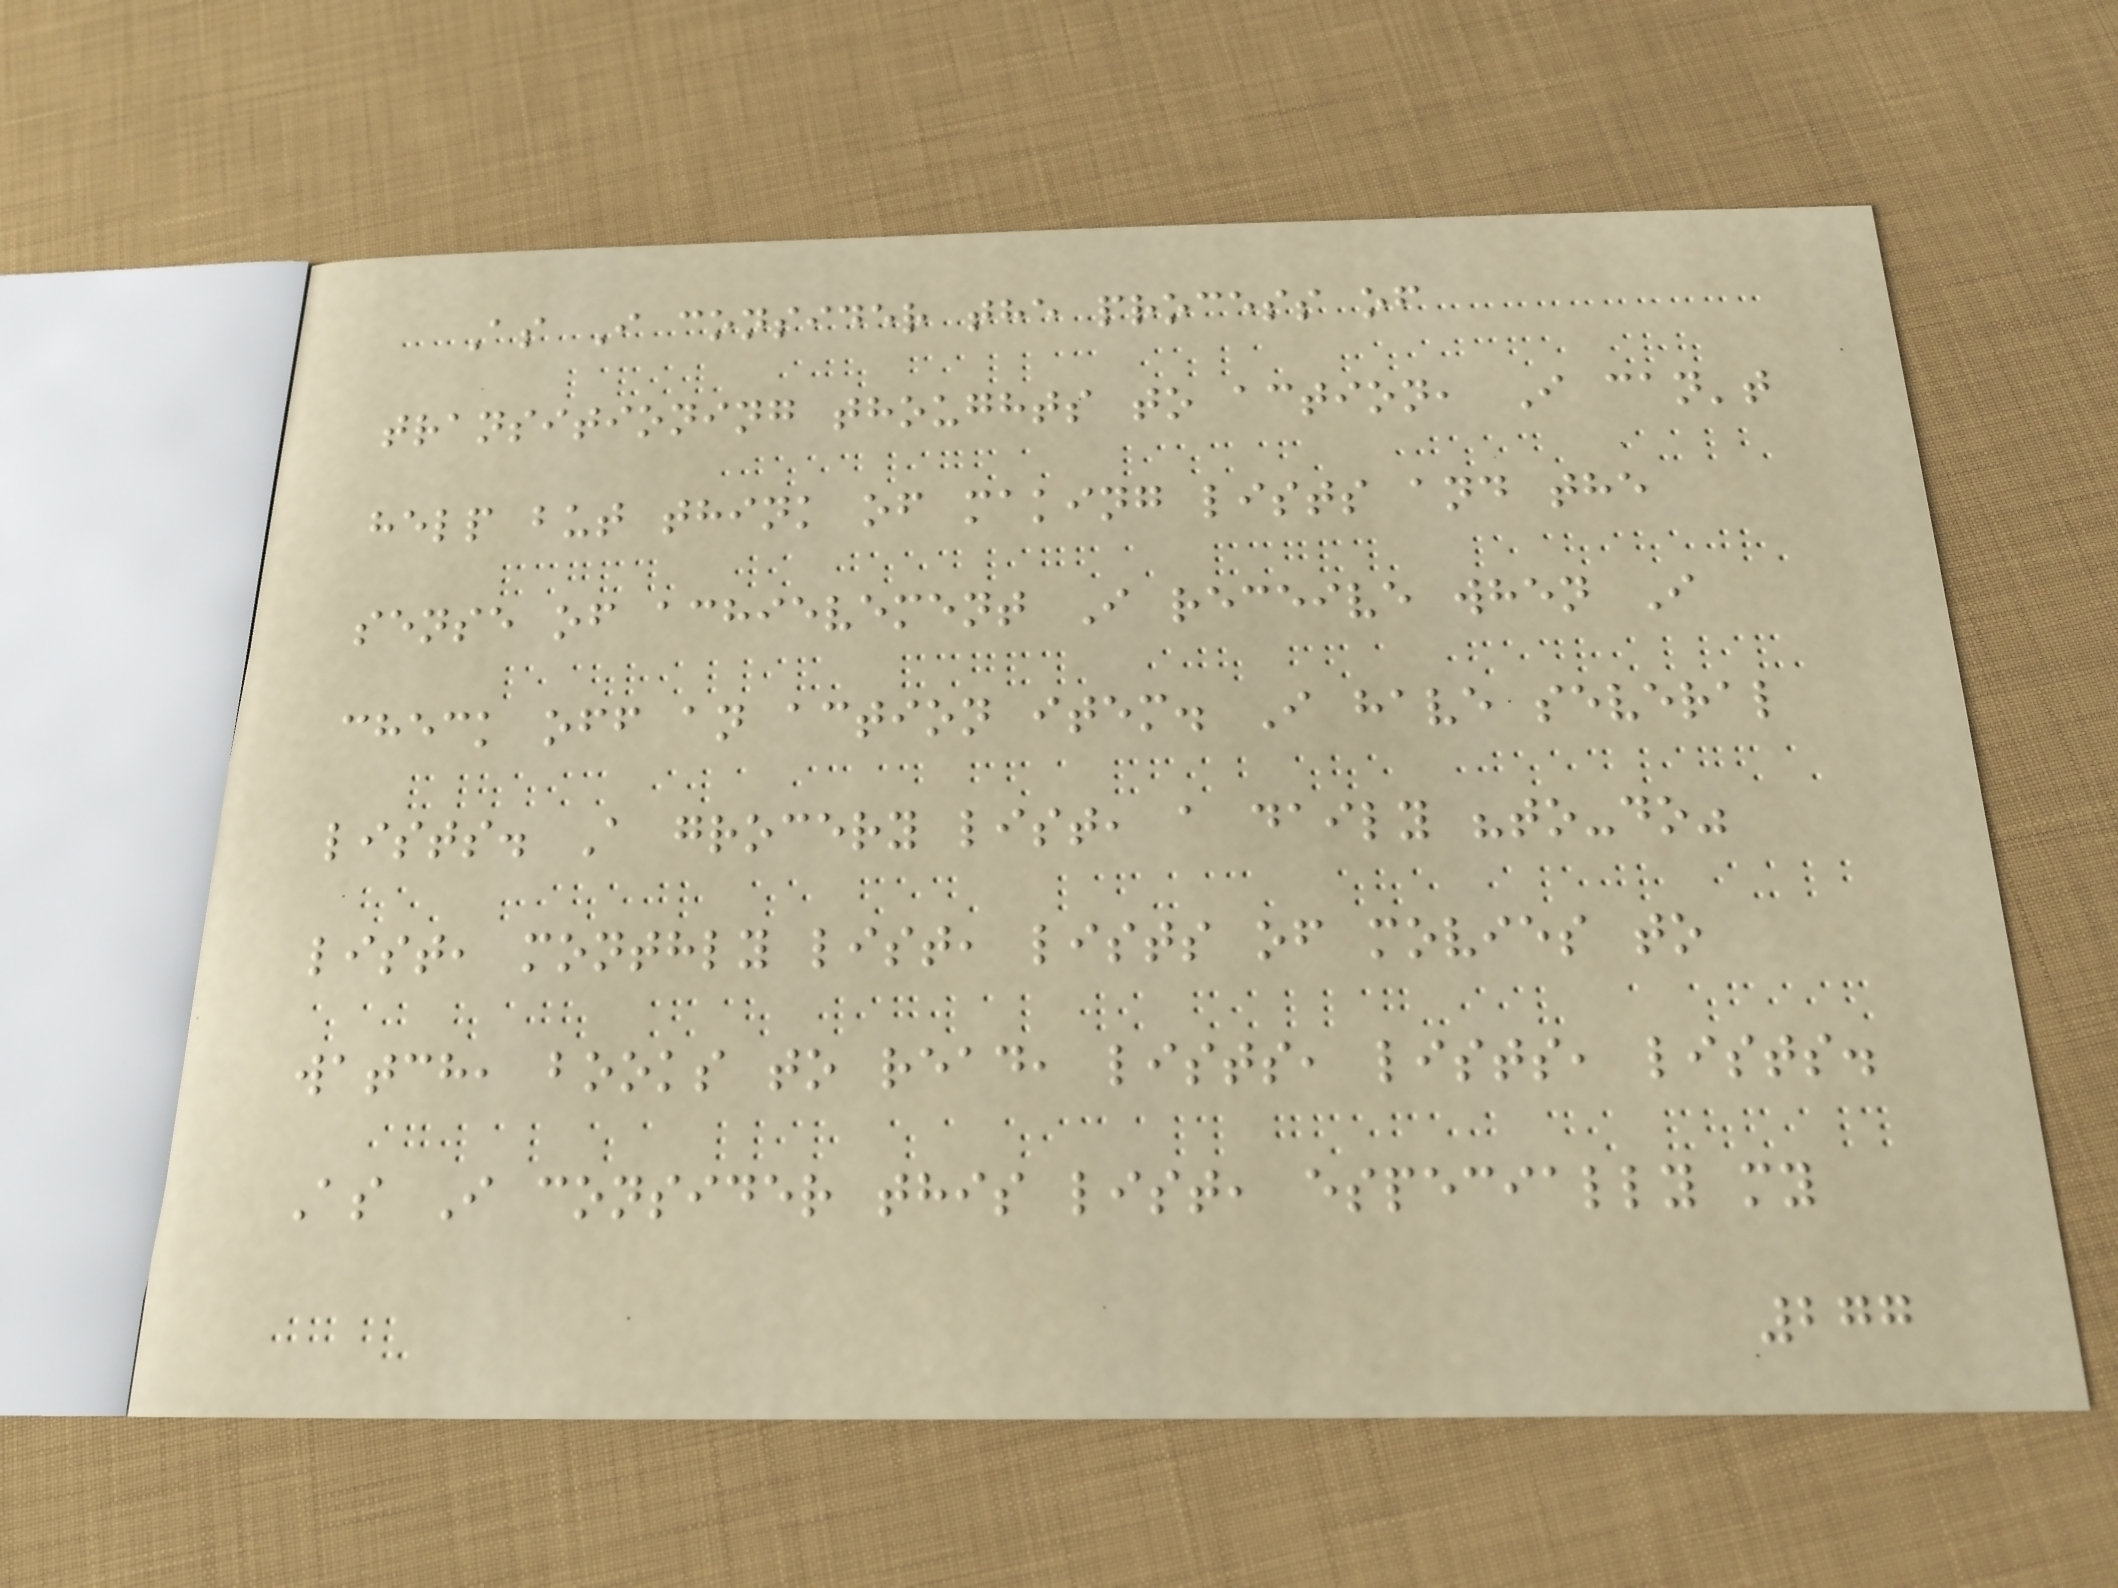As I consider the process of
transitioning thoughts to action, I can't
help but think of making lists and the
sense of achievement I receive when I
check off an action item. I have several
lists. A grocery list, a daily "to-do"
list, monthly list, lists of movies to
watch, books to read, lists, lists, lists.
As I consider this list, especially my
277
